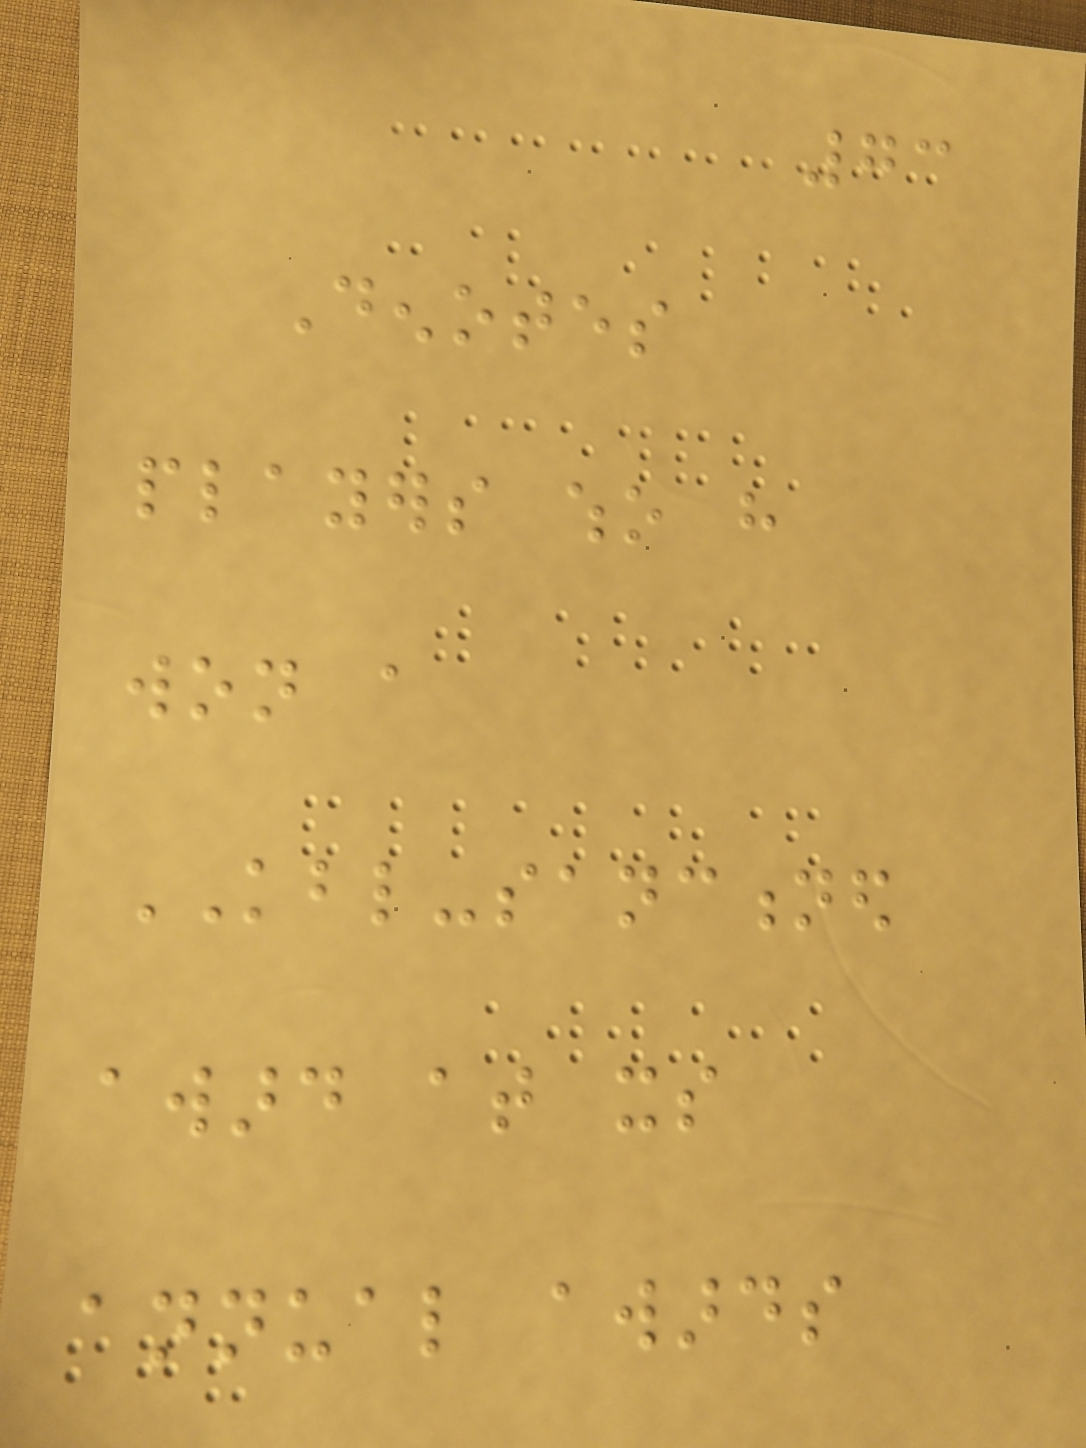73
Denotes
players who have
won a
KBL-sanctioned
award at its
annual awards
